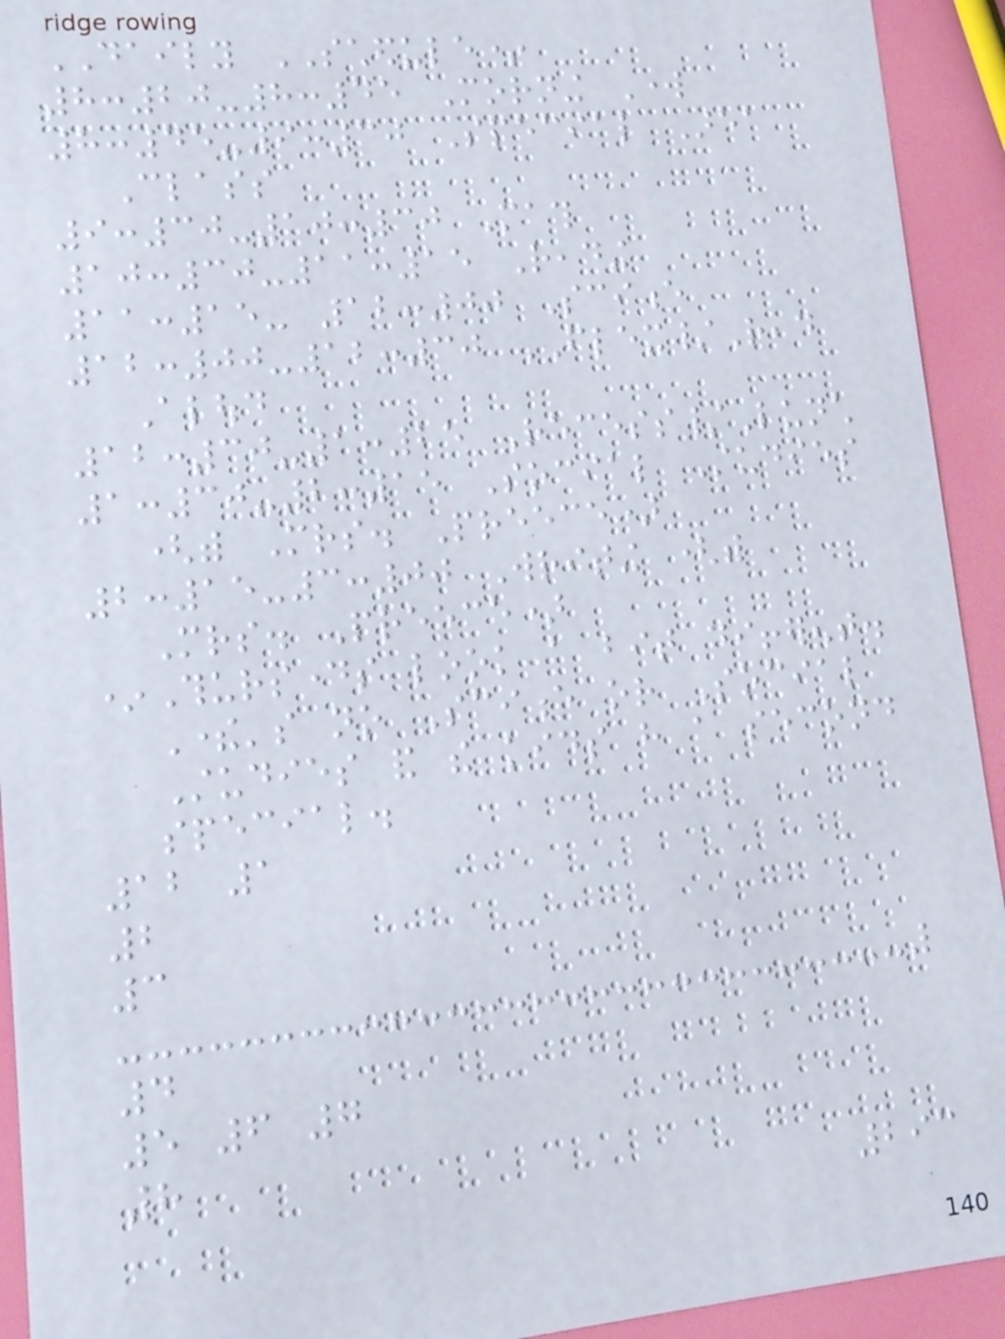DAILY SCHEDULE*
8:20-8:45 Morning Work
8:45-9:30 Special Area
Class
9:30-10:30 Math
10:30-11:15 Reading
11:15- 12:00 Science
12:00-12:30 FLEX/Read
Aloud
12:30-1:25 Recess/Lunch
1:30-2:15 Social Studies
(with Mrs. Preece)
2:15-3:00 Writing (with
Mrs. Preece)
*Thursdays look a bit different.
There's no Science or Social
Studies and the kids have a second
special.
12 1
2
3
4
5 6 7
8
293
